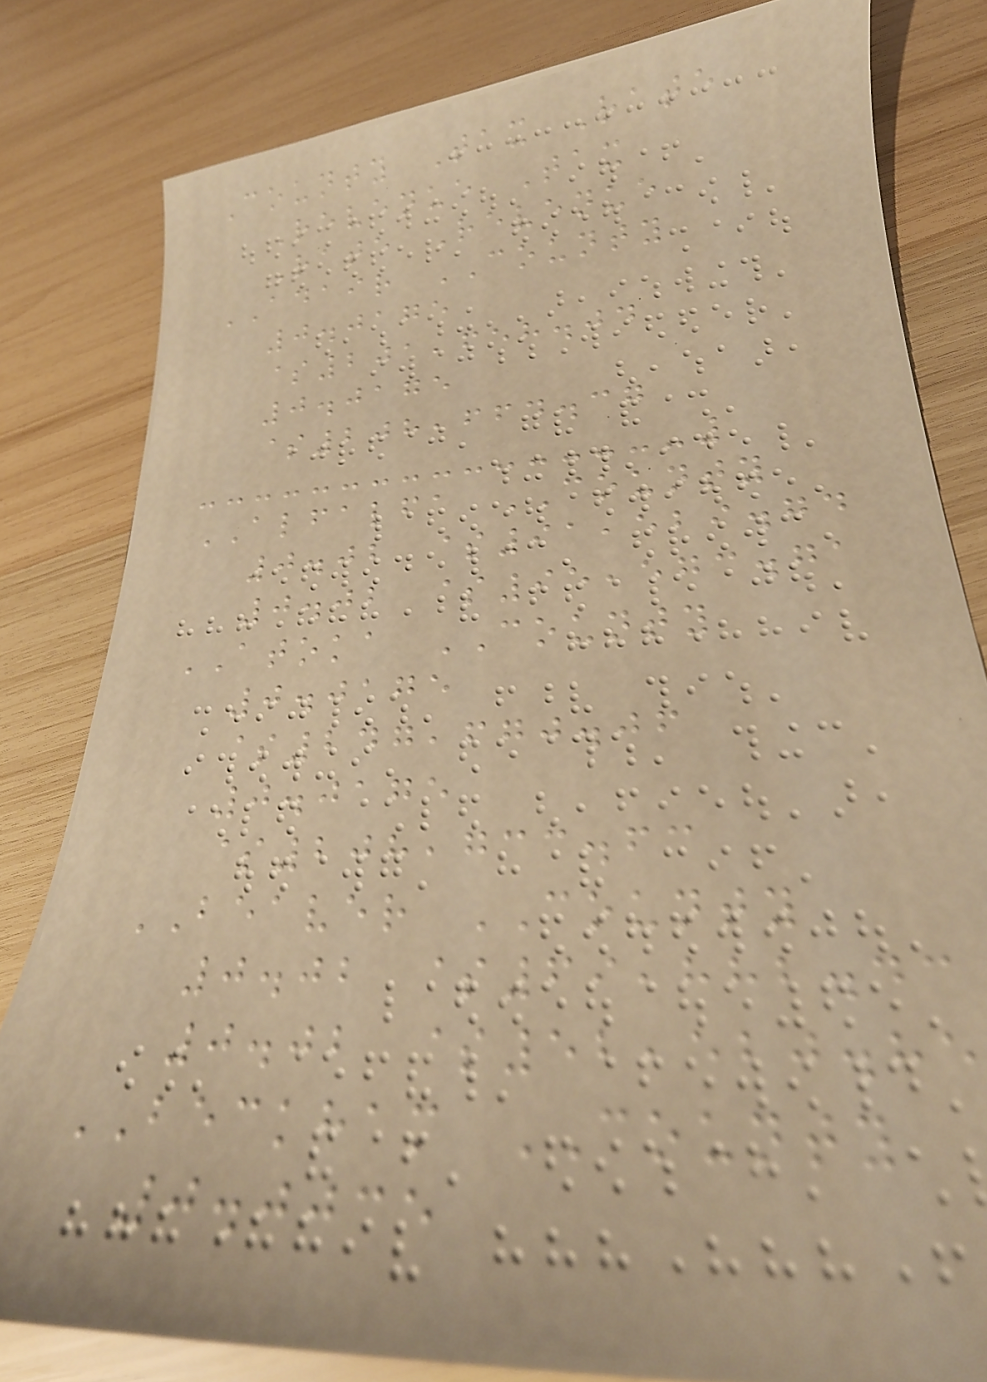County Tax Rate
Revenue Tax
Rate Revenue
ADAIR COUNTY
0.0175
$201,658.04
0.0175
$208,664.37
ALFALFA COUNTY
0.02 $91,529.74
0.02 $95,573.71
ATOKA COUNTY
0.0175
$247,670.06
0.0175
$208,733.63
BEAVER COUNTY
0.02 $69,882.43
0.02 $52,520.85
BECKHAM COUNTY
0.0035
